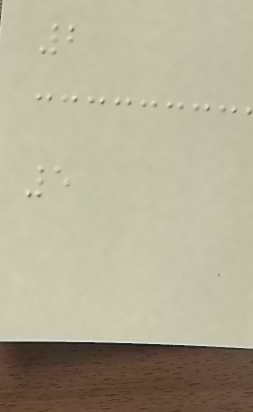2
5
